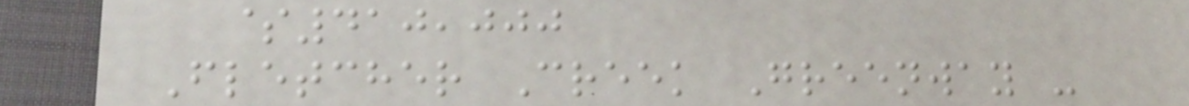$410,000
Fletcher Creek Greenway -
